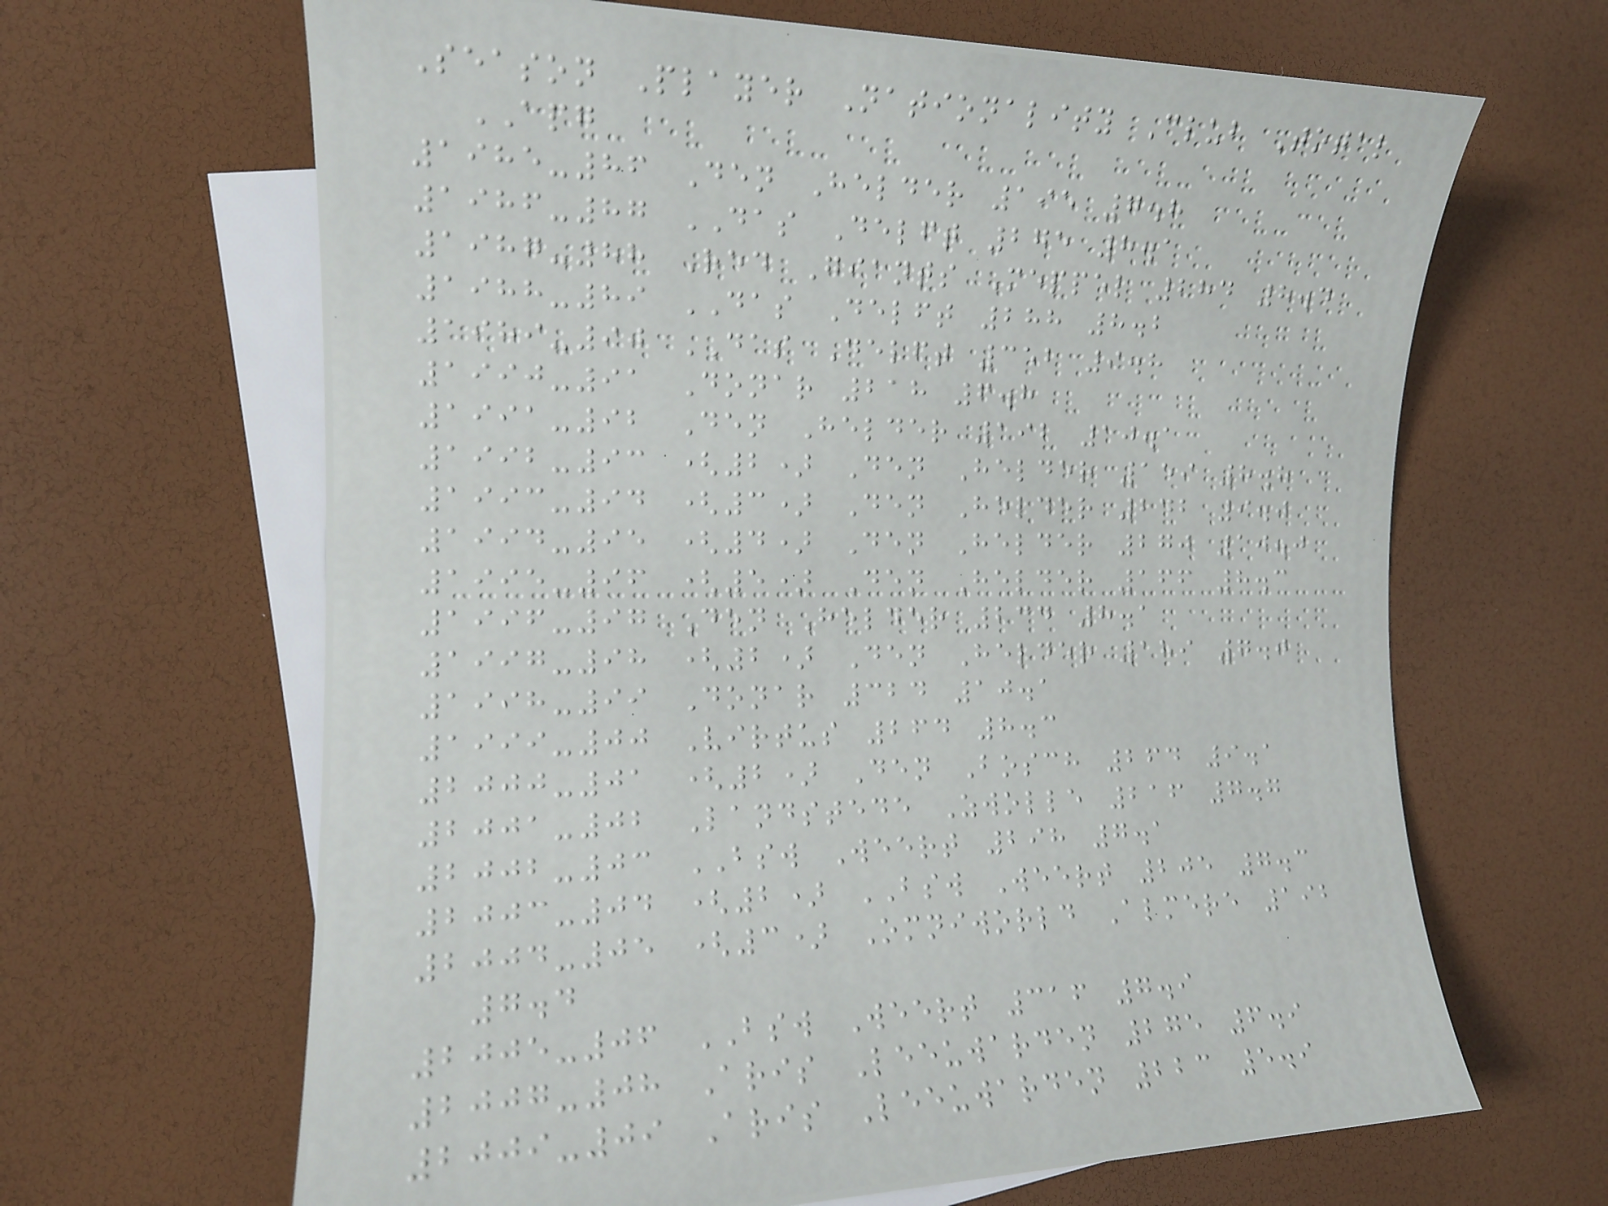Season Player Nationality Club Total
APG
1985-86 Den Helder 195 7.8
1986-87 DAS Delft 275 8.1
1987-88 Red Giants Meppel 284 8.4
1988-89 DAS Delft 288 8.2
1989-90 DAS Delft 352 9.8
1990-91 Donar 218 6.8
1991-92 Den Helder 192 10.1
1992-93 (2) Den Helder 159 8.8
1993-94 (3) Den Helder 242 9.0
1994-95 (4) Den Helder 270 10.0
1995-96 (5) Den Helder 166 8.3
1996-97 Den Helder 234 8.1
1997-98 (2) Den Helder 189 7.0
1998-99 Donar 324 10.1
1999-00 Virtus 264 8.3
2000-01 (2) Den Bosch 264 9.1
2001-02 Landstede Zwolle 216 7.7
2002-03 BSW Weert 298 7.1
2003-04 (2) BSW Weert 205 7.3
2004-05 (3) Omniworld Almere 192
7.4
2005-06 BSW Weert 316 7.9
2007-08 Aris Leeuwarden 275 6.9
2009-09 Aris Leeuwarden 223 5.9
